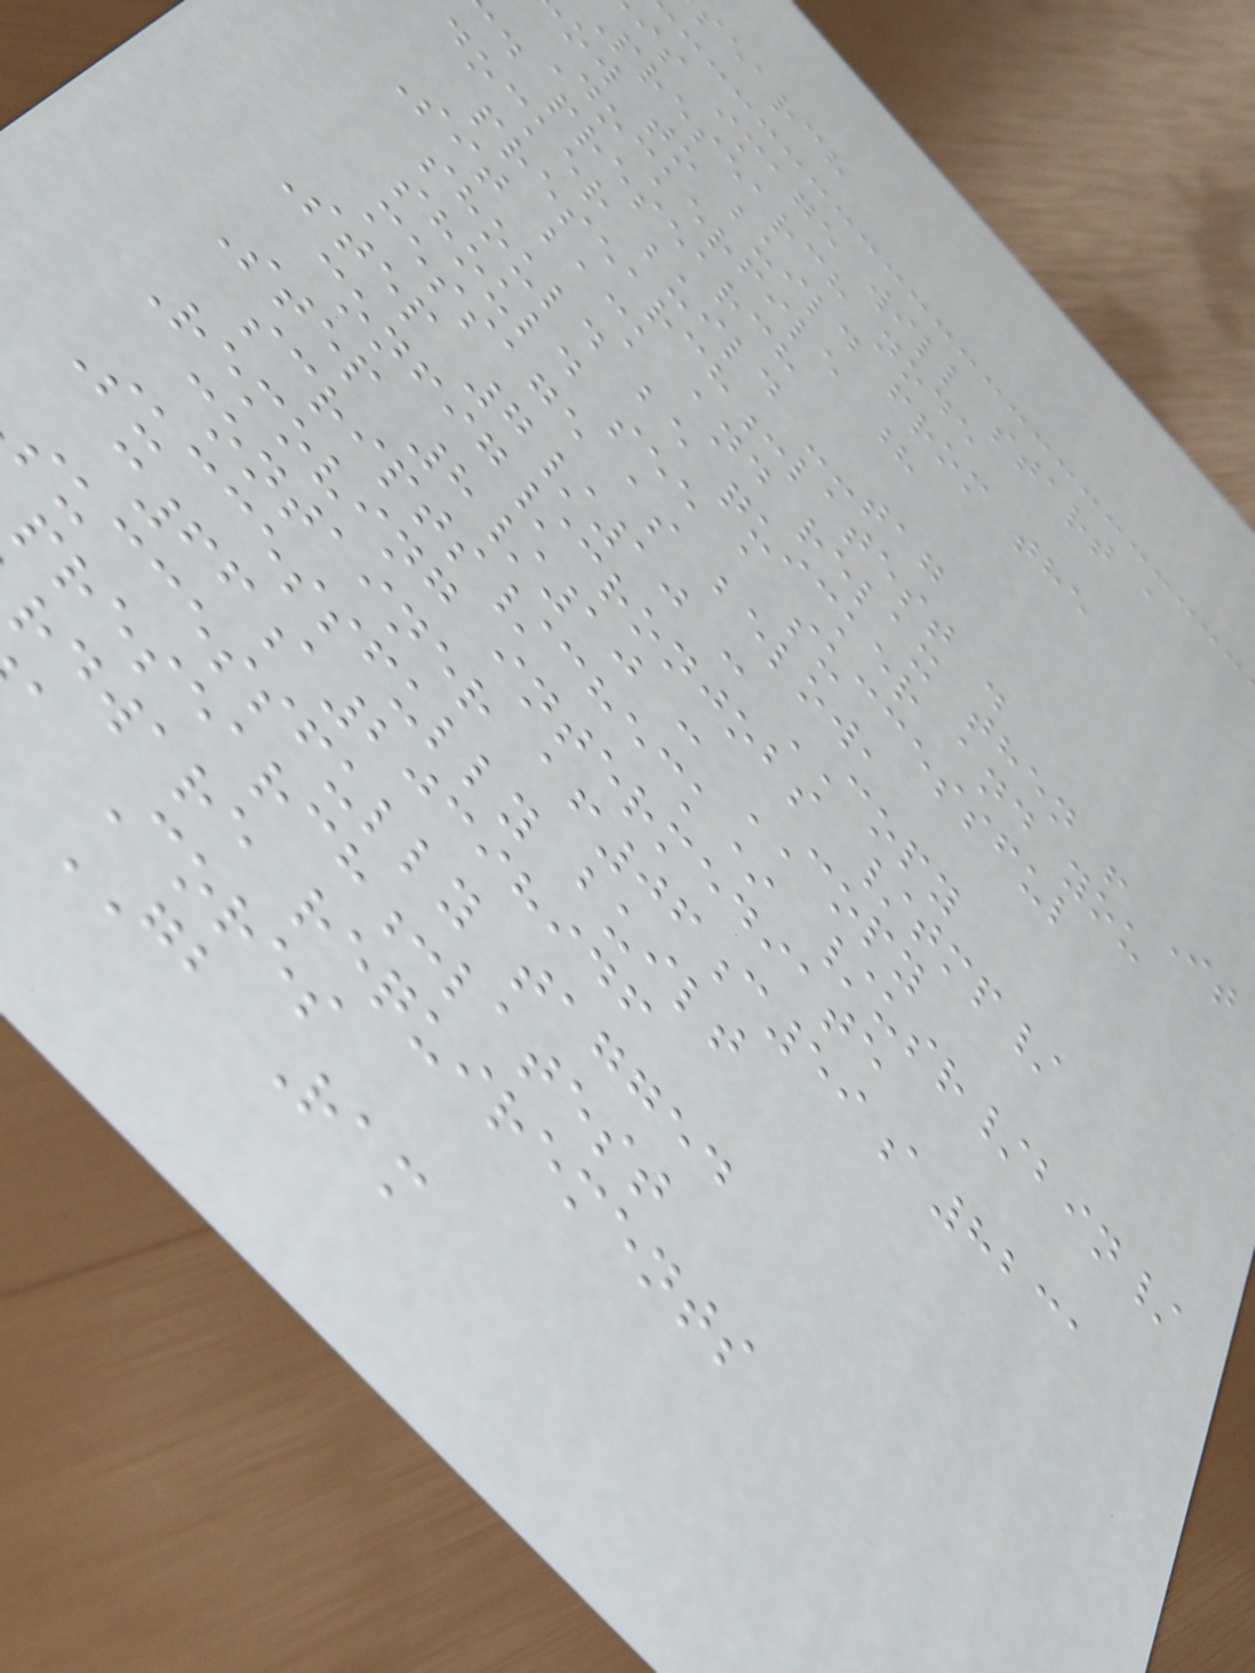search
is image will start a
presearch node
ow to build from the
Dockerfile ?
d presearch
docker build --tag
presearch:latest .
Sit back and relax then ! It
should be quicker and you
should see a successful
message as below,
Step 7/10 : COPY
config/cronjobs /tmp/
Step 8/10 : COPY
scripts/check* /usr/bin/
Removing intermediate
container af06c59a8231
Successfully built
c66a20398946
successfully tagged
presearch:latest
rdware requirements
a Cores
GB Ram
